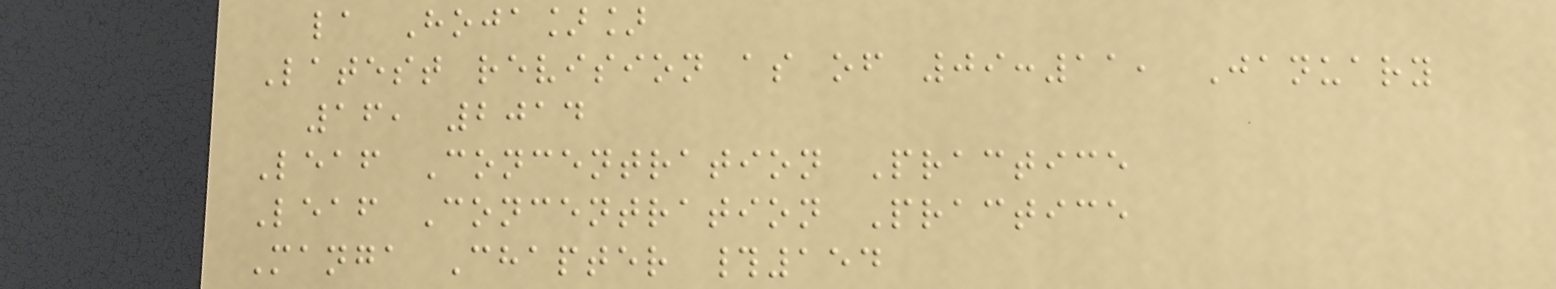la Hoja]]
Latest revision as of 09:11, January
16, 2014
Leaf Concentration Practice
Leaf Concentration Practice
Manga Chapter #154
